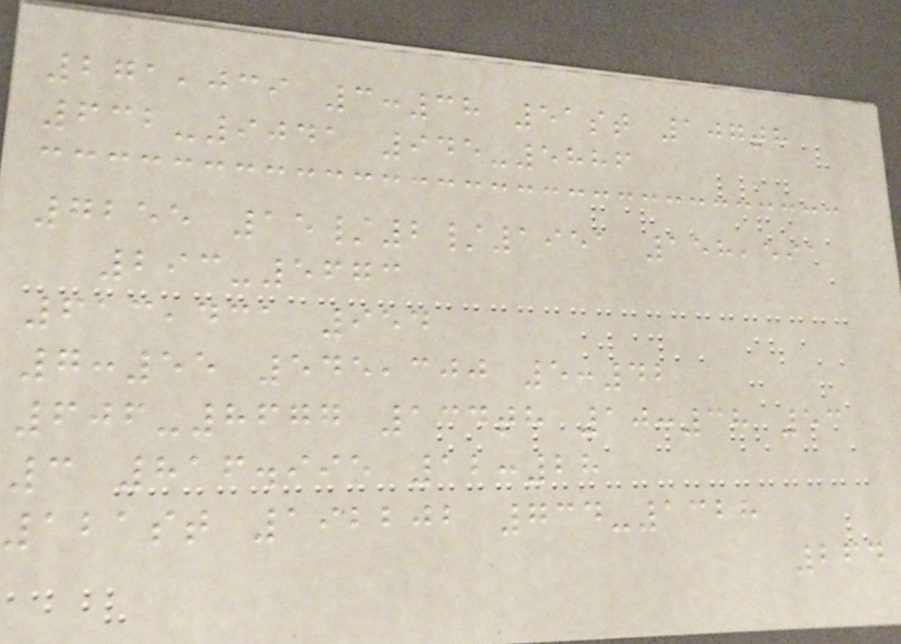271,039 3:38 51st 107th
632-9041 945-5886
7255 15/2/1951 158,591
293-5673
613,431 954
7:55 545,300 5:42
606-8677 134th 10:38 53
3 816.995 12:28
121st 192202 734-1328
264
